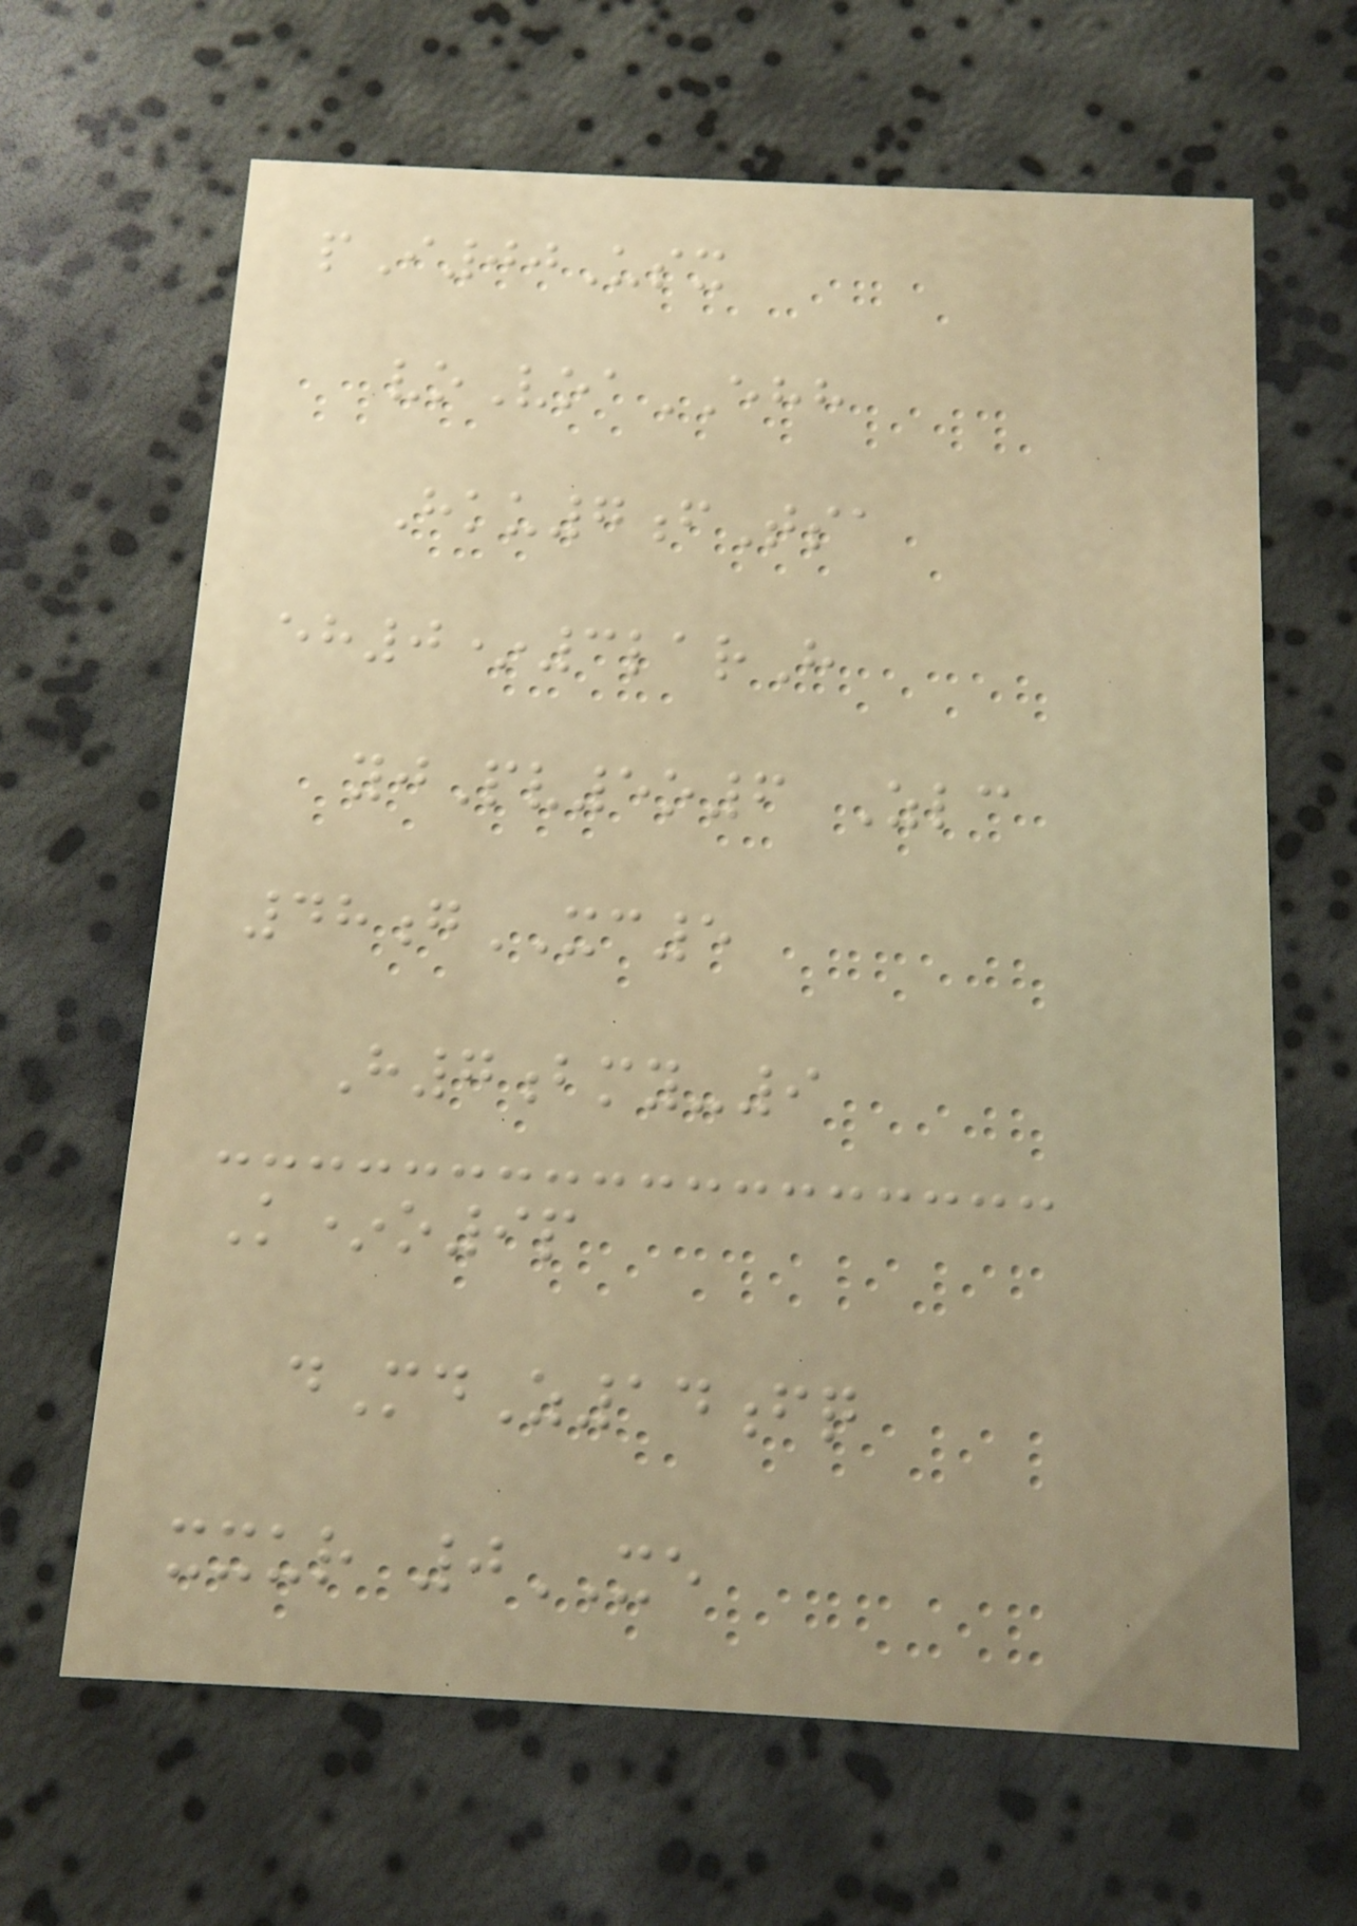pI00Usx
voVoaEHH
Hku7fTsa
eh0*3larH
yjPv5o6 Zlc
48gXC5
H7bmy-9
K*o9p
dMdZ14fq
xxur 0XE
